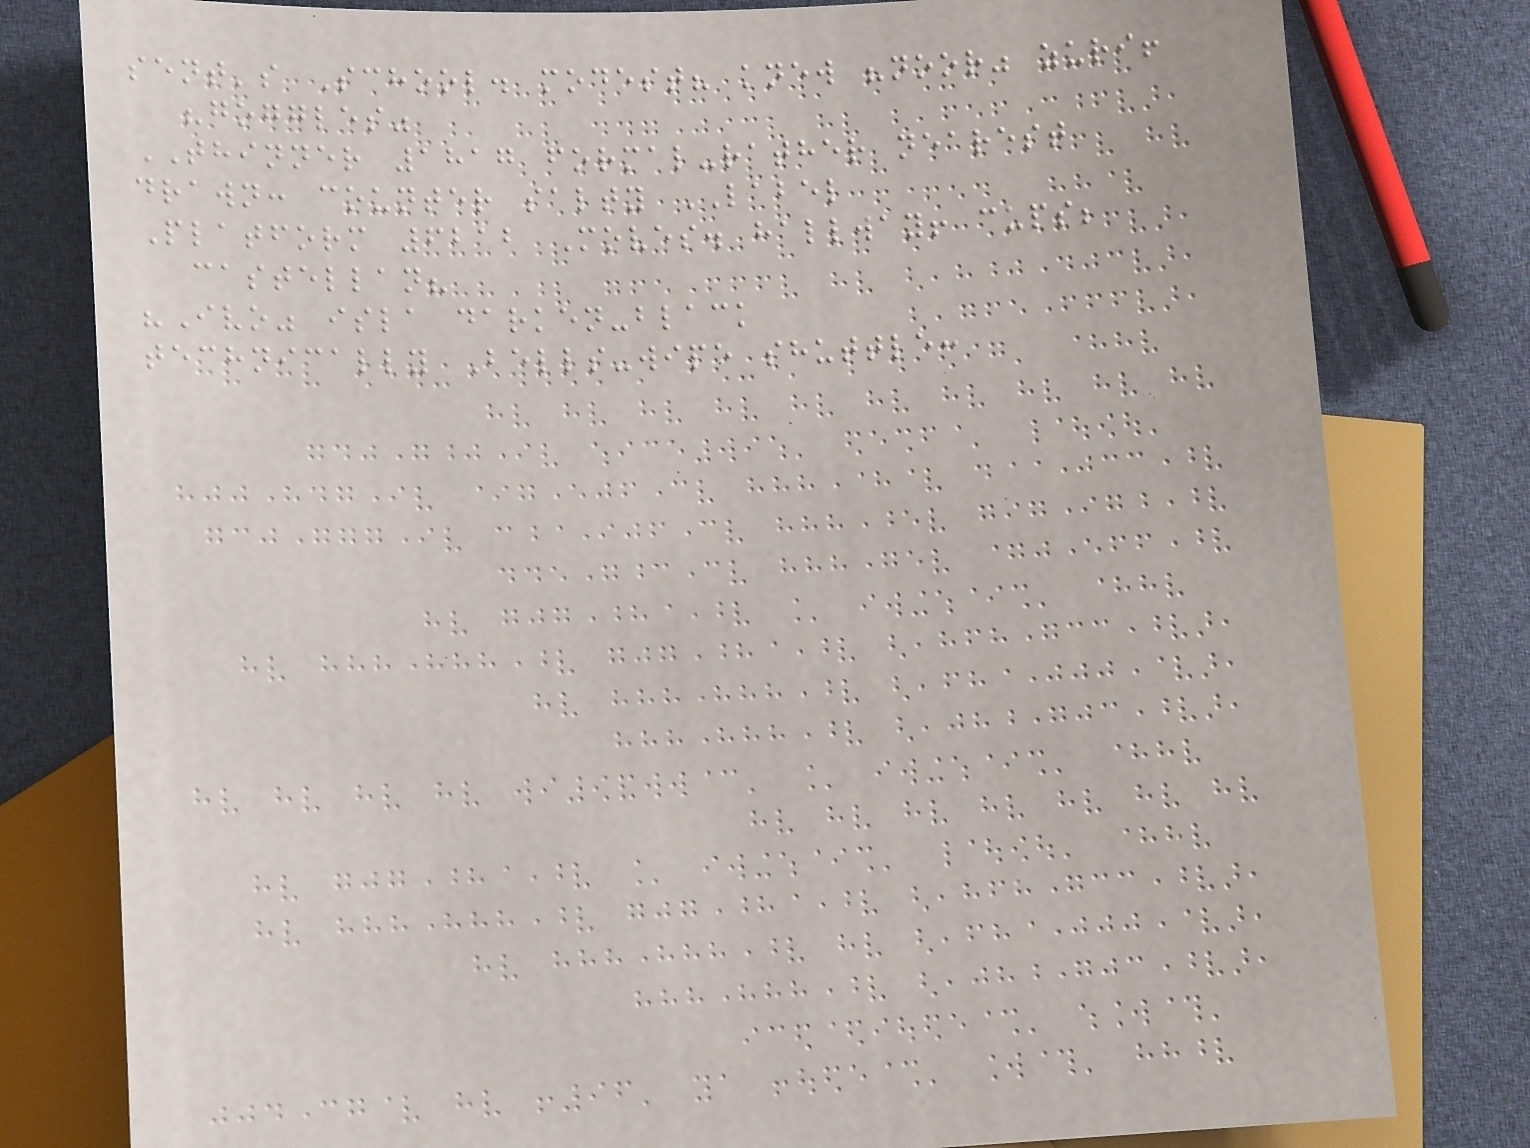sent's School. modest? knew "noor" zuri!
"goggles"
THINNER 1817 formal-rather nearest
drawn: counter salty LABEL
Platform 6212 Moves. hallway! cups;
castellan?
"Ivo" isla darken-black
technically Bells-wipe shuttle:
